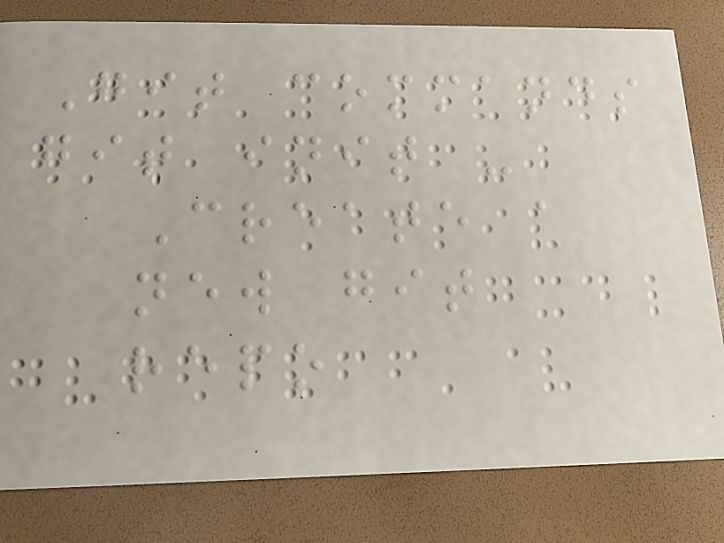Git commands
git init -
Create a
new git
repo
